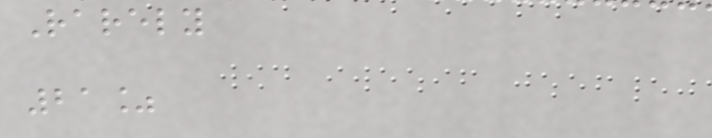Rarely
21%
